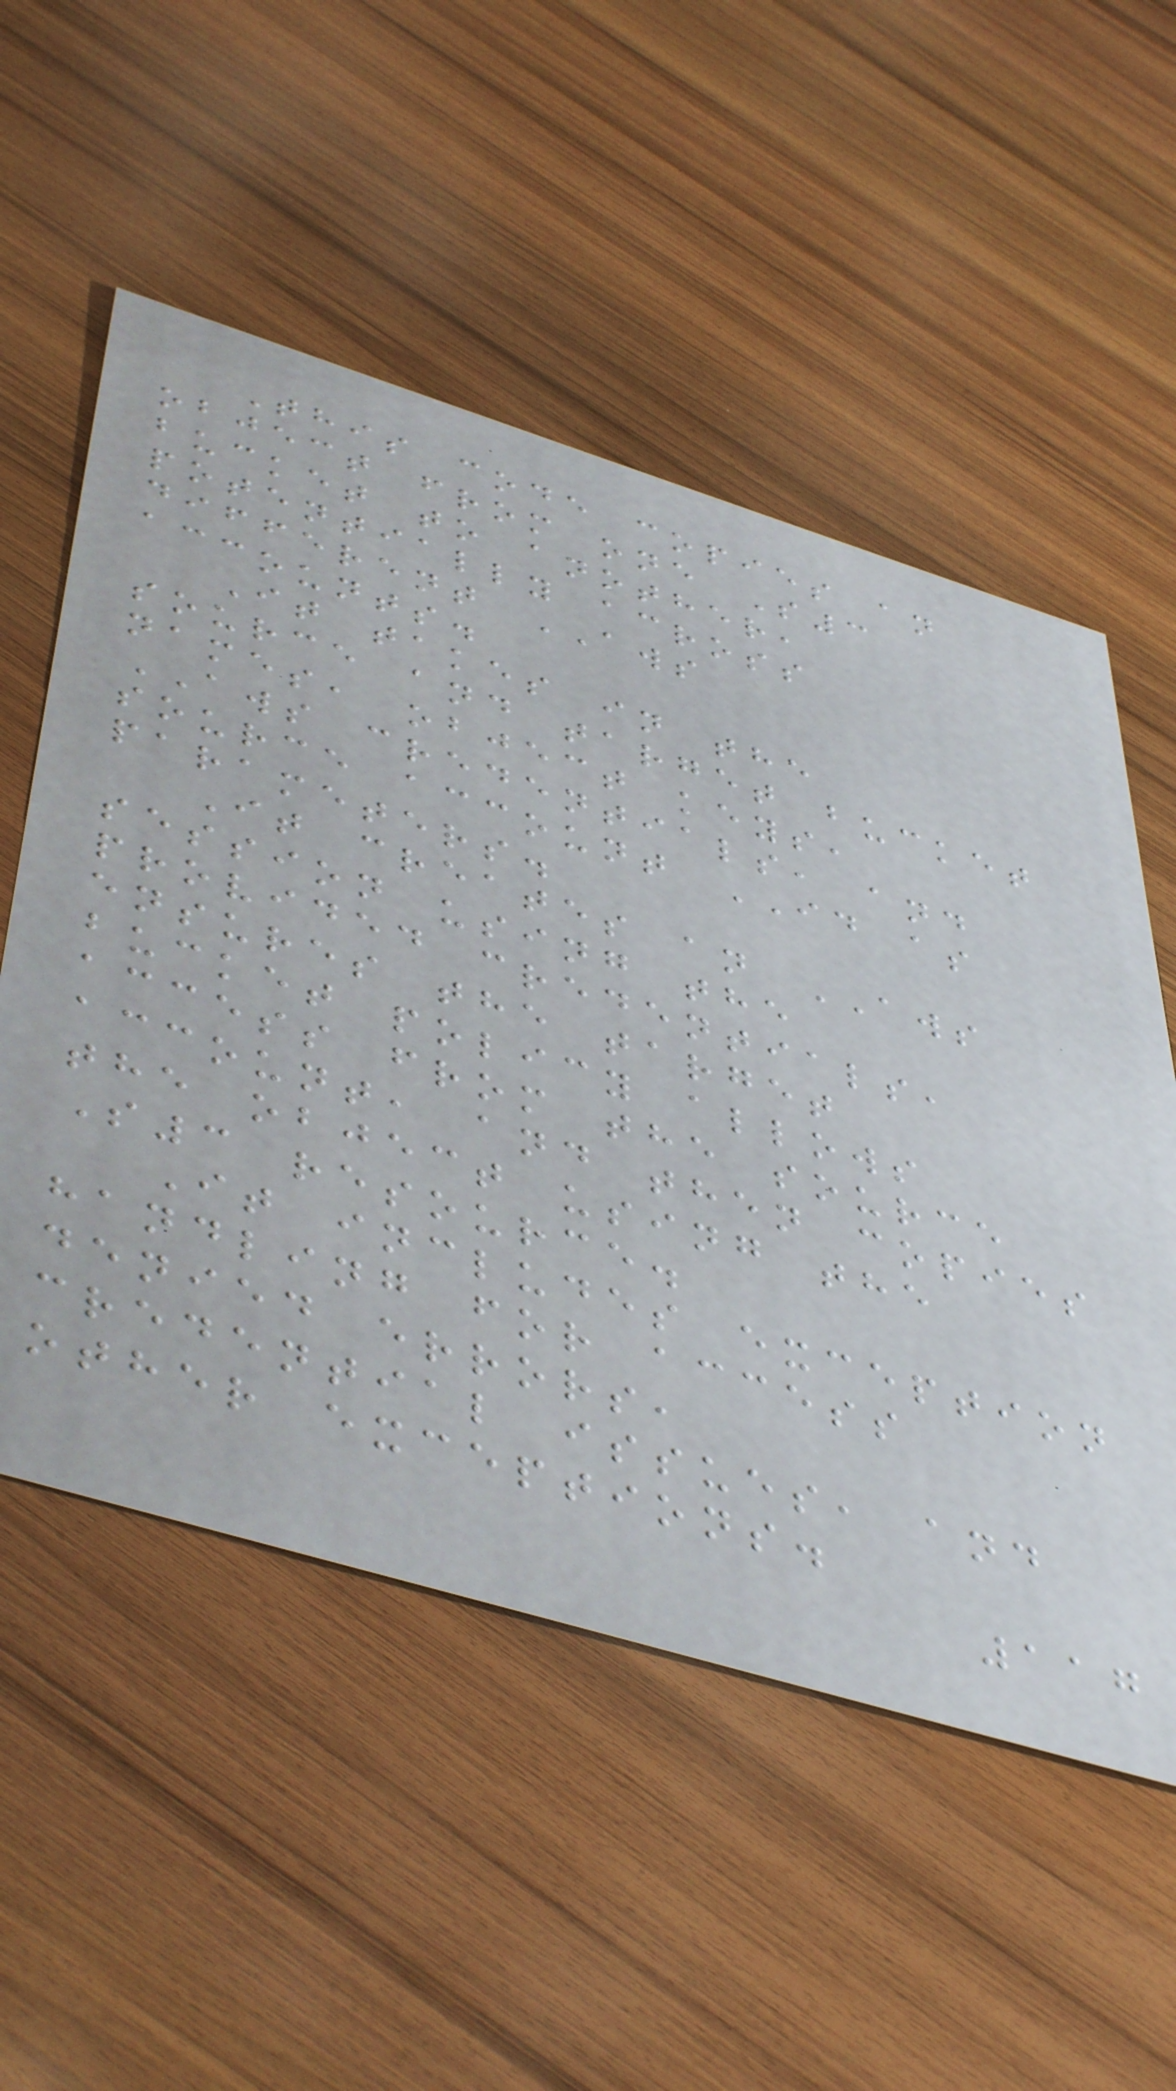This code copies an
object from one S3
bucket to another,
potentially across
different AWS
accounts.
It takes in the
source and target bucket
names, object keys,
AWS credentials, and
source account ID as
parameters.
It creates an AWS
session using the
provided credentials,
ensures the target
bucket policy allows
access from the source
account, and then copies
the object using the
S3 resource.
It includes exception
handling for access
denied errors,
credential issues, and
other exceptions.
117
